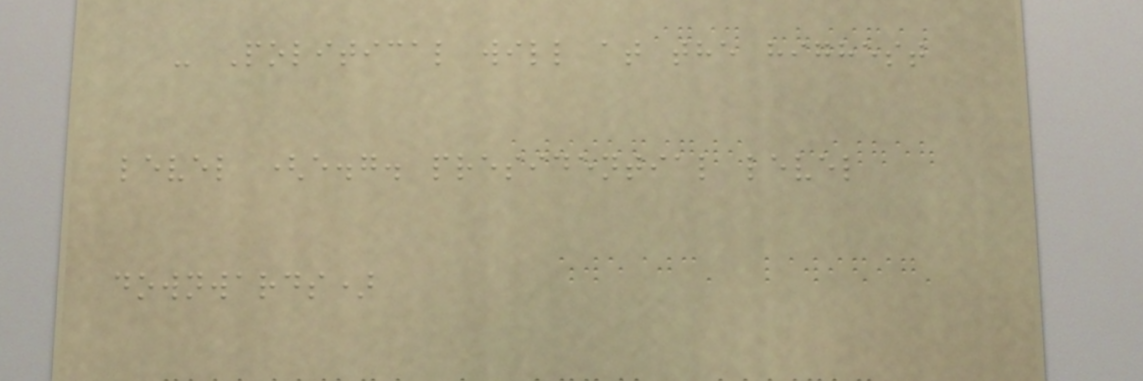- Political will at the highest
level (e.g. presidential level
downwards)
